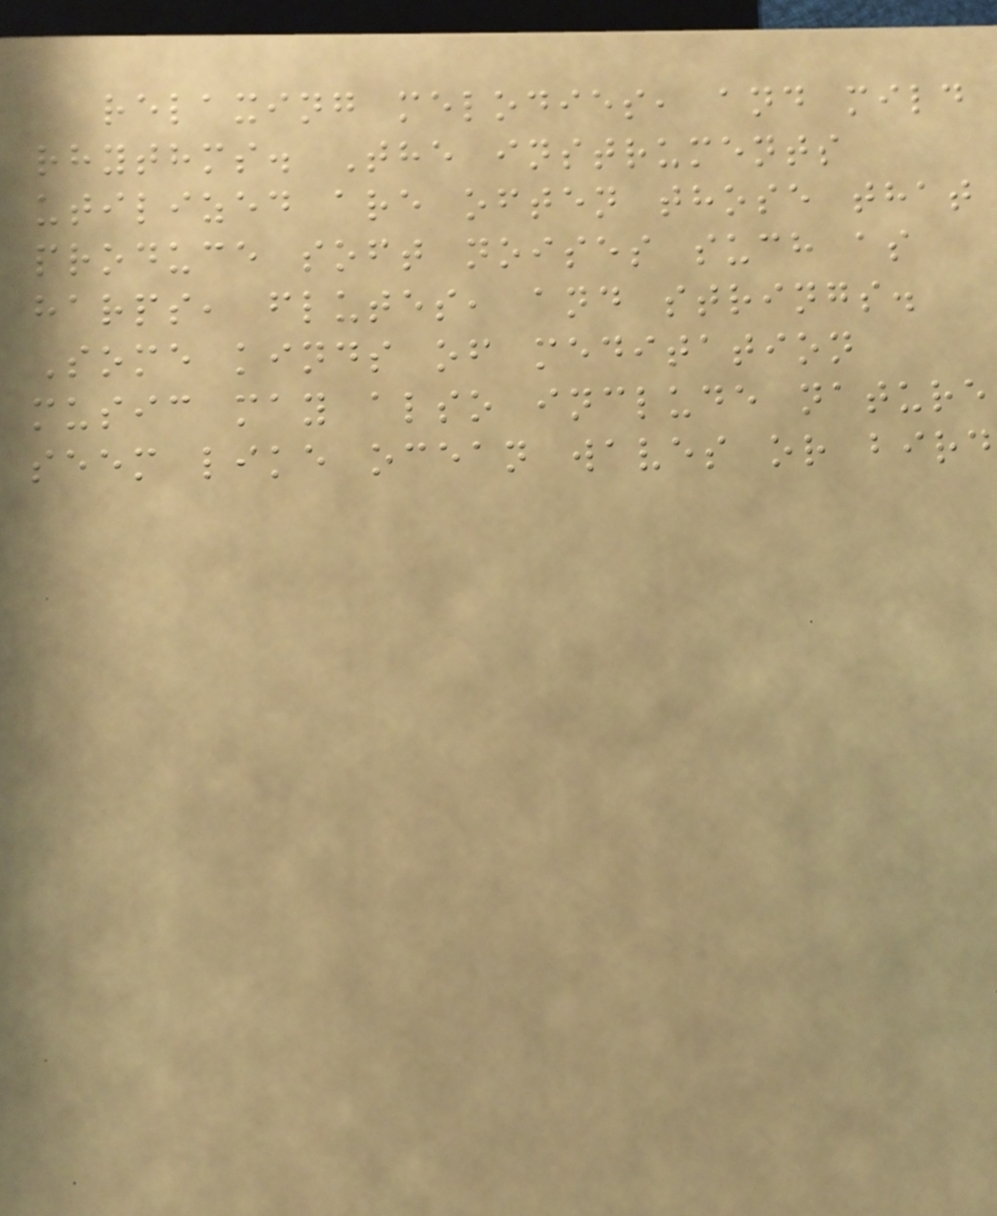relaxing melodies, and mild
rhythms. The instruments
utilized are often those that
produce soft noises such as
harps, flutes, and strings.
Some kinds of meditation
music may also include nature
seem like ocean waves or bird
